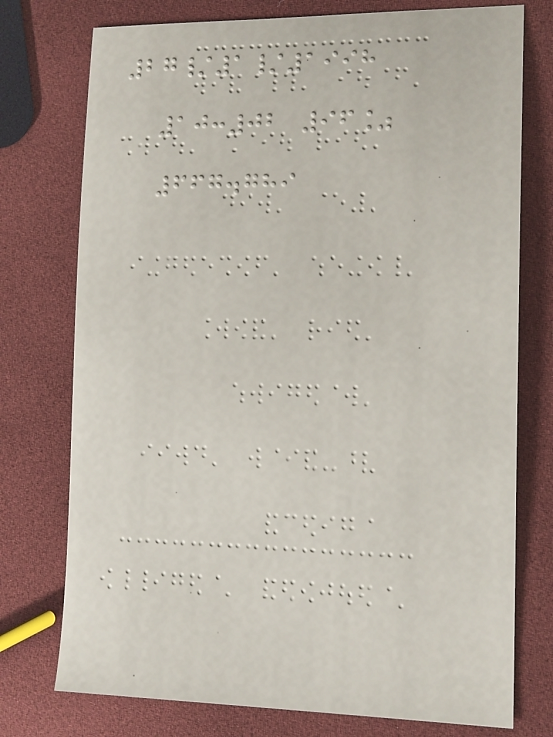27/1/1998
10:02 96%
667.789
